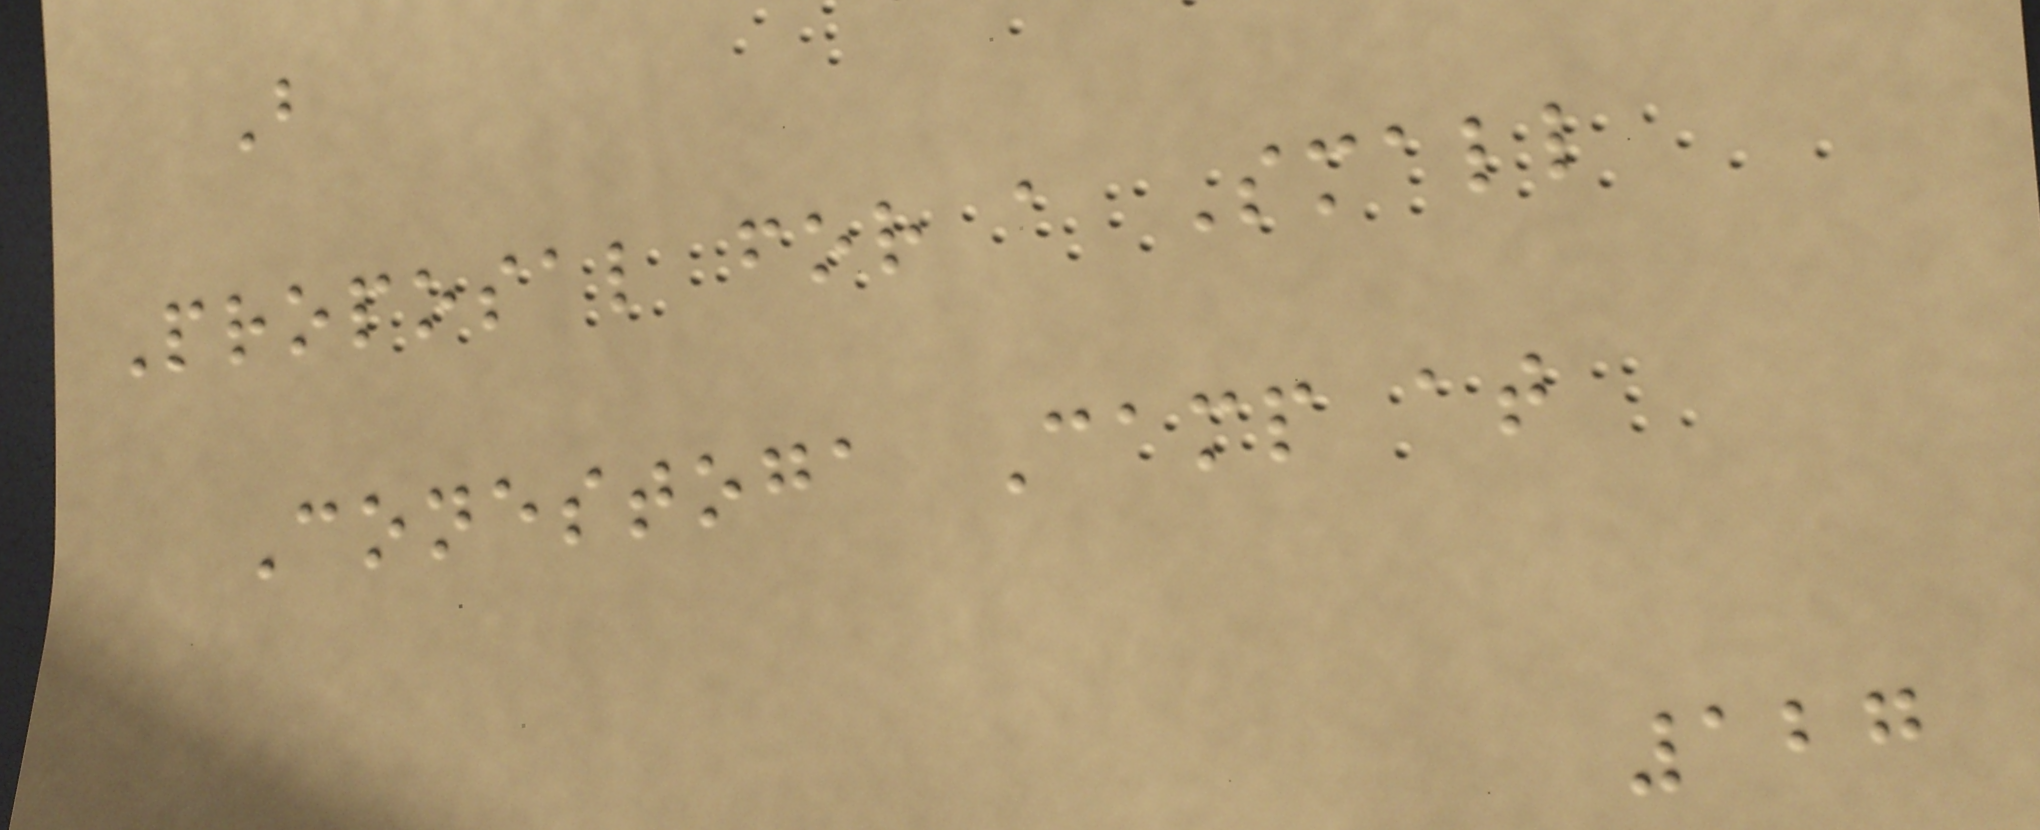B
Proposal for a Small
Conestoga Camp at
127
